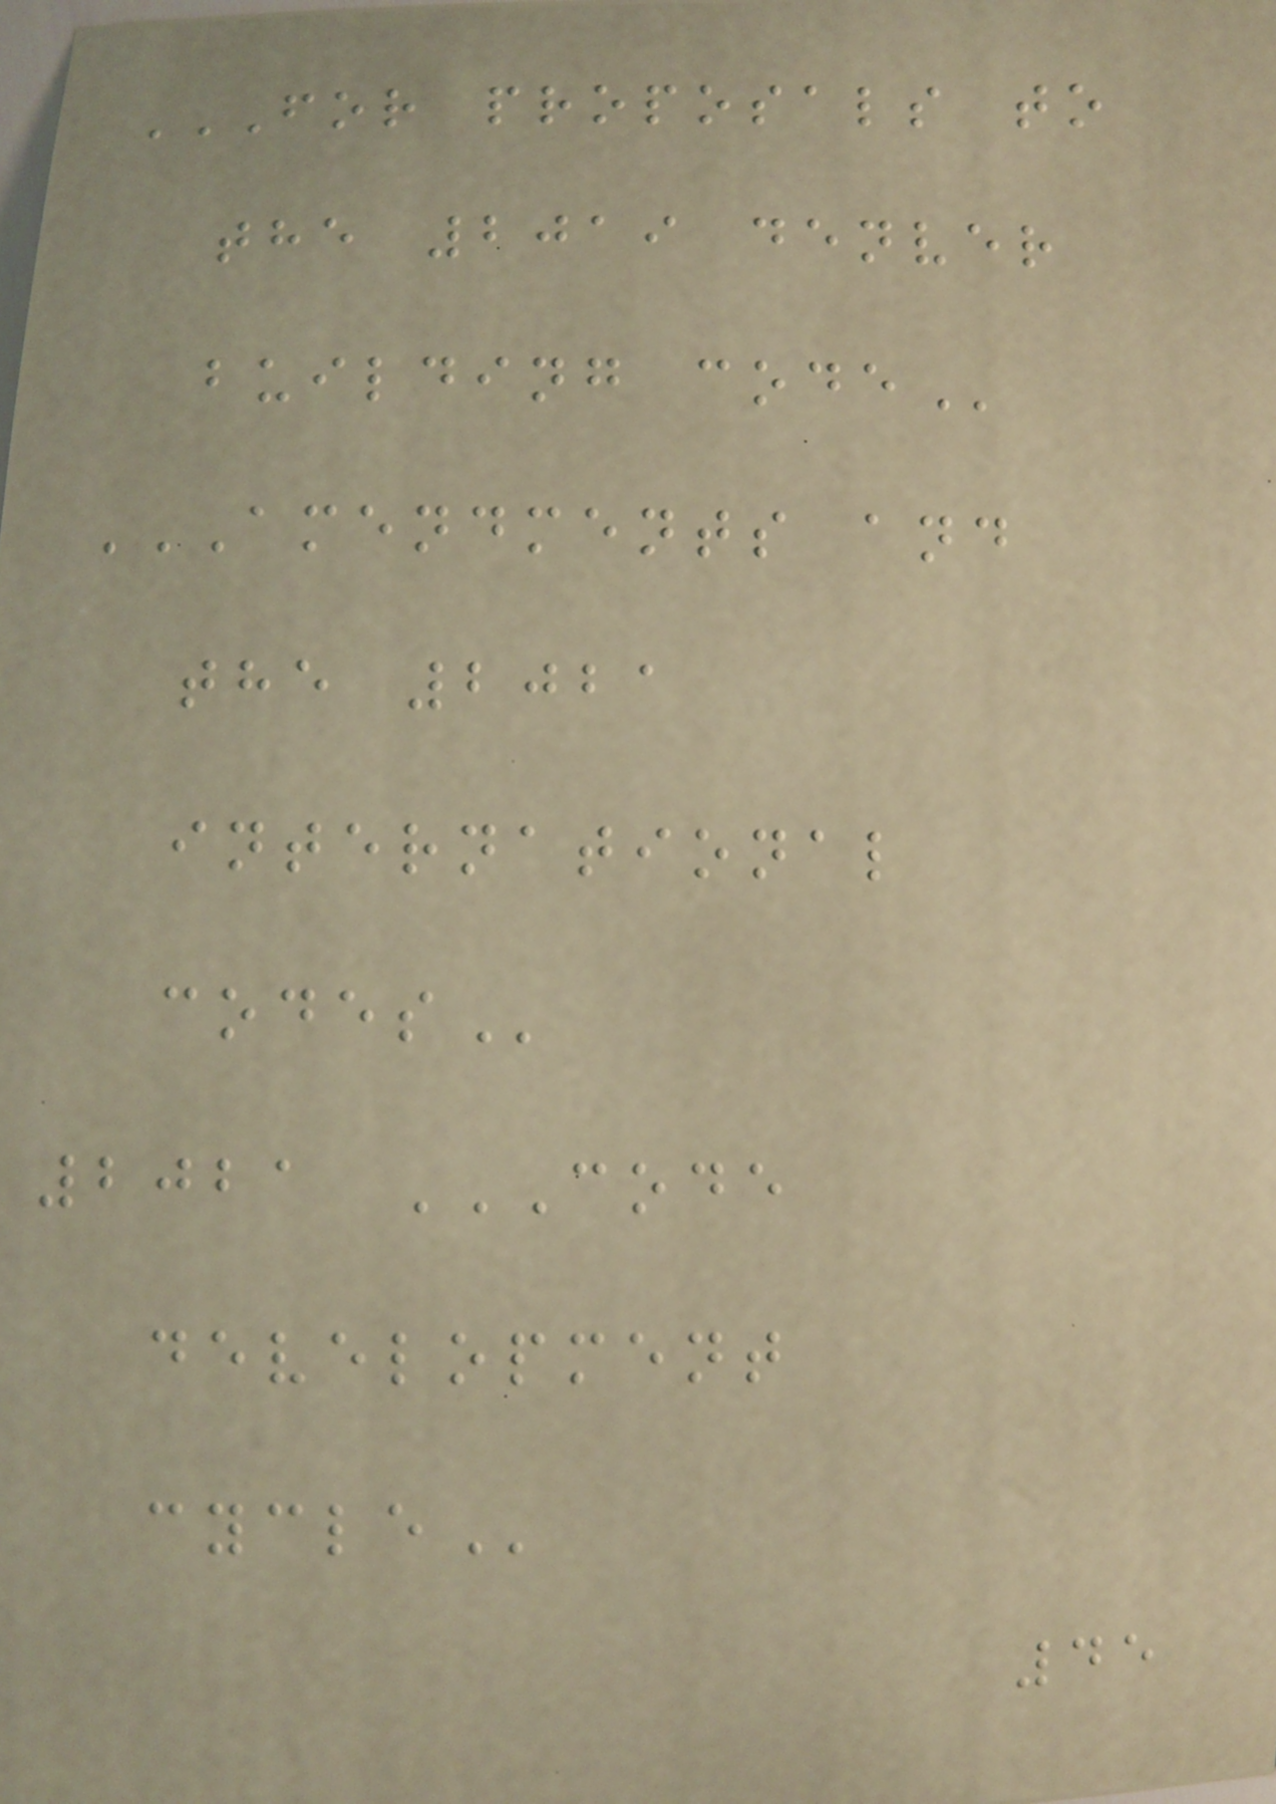FOR PROPOSALS TO
THE 2019 DENVER
BUILDING CODE
AMENDMENTS AND
THE 2021
INTERNATIONAL
CODES
2021 CODE
DEVELOPMENT
CYCLE
45
